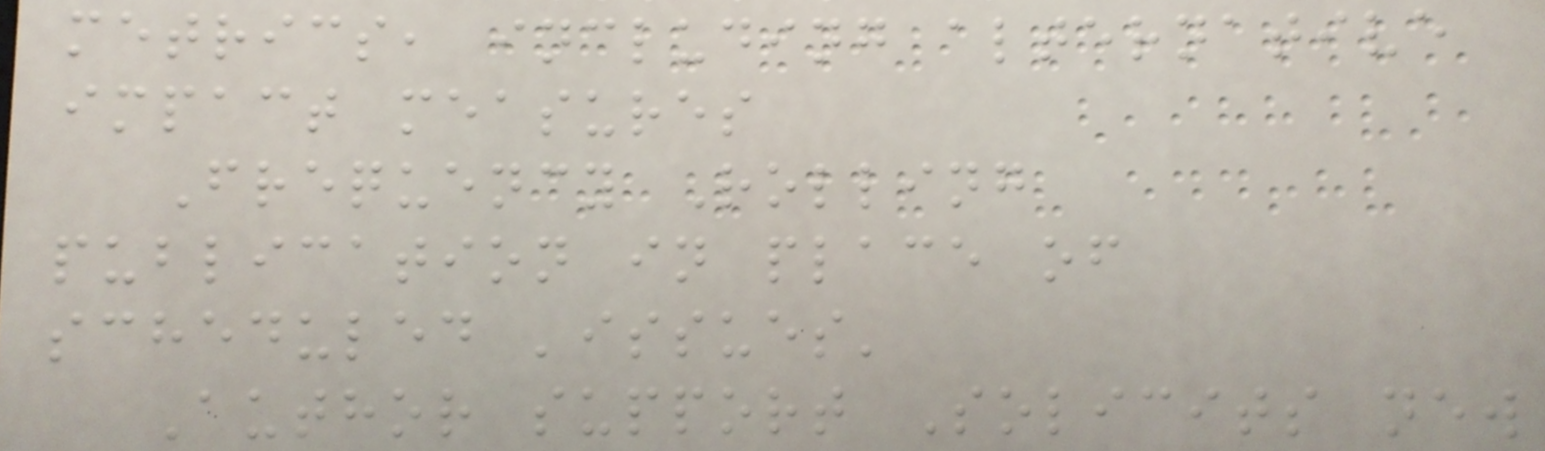metrics, including alternative
impact measures
Frequency Rolling
publication in place of
scheduled 'issues'
Author support Solicits new
